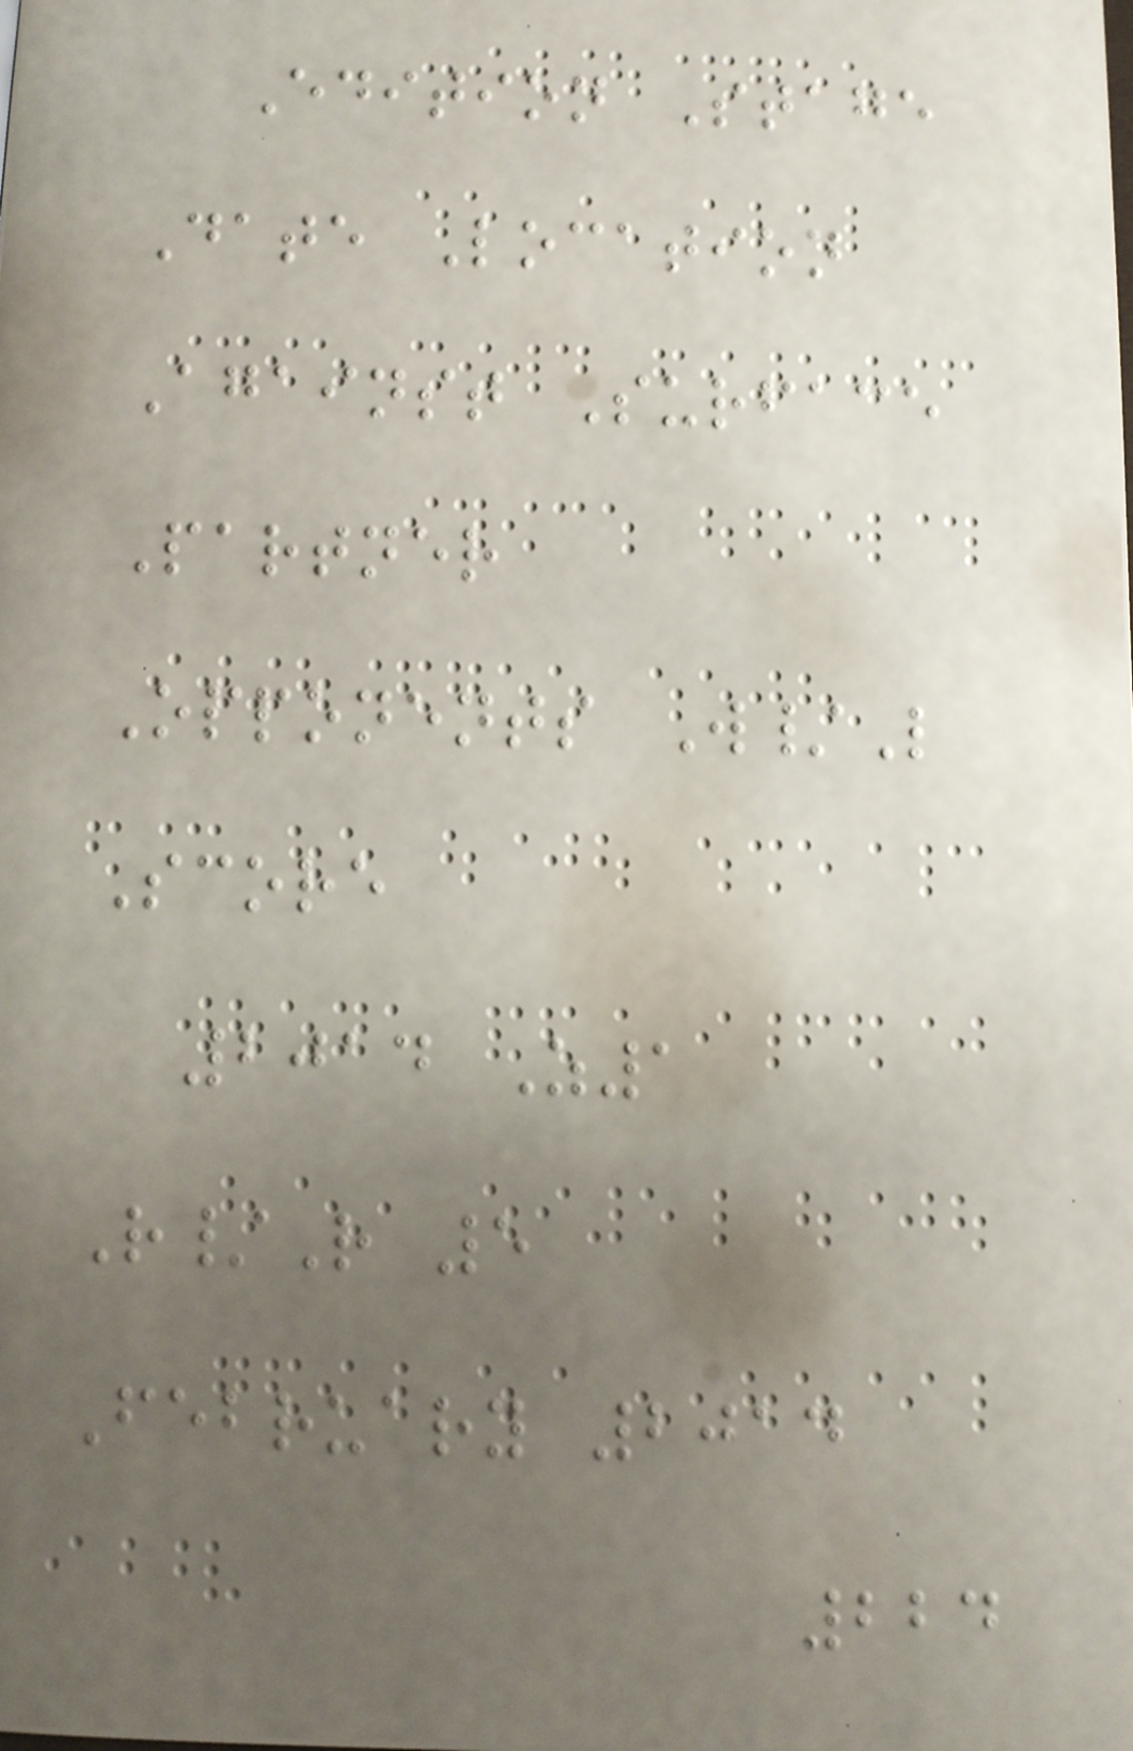Edition Stage
Date Location
Against Surface
Partner
Opponents W/L
Score
2014 Z1
R/R 5
February 2014
224
